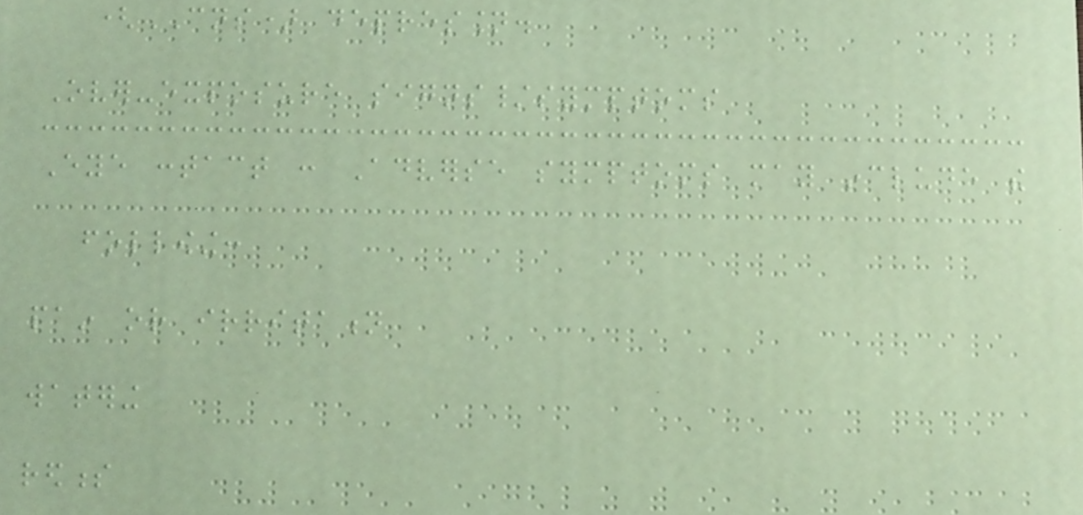(CNS) depression.
Over-exposure signs/symptoms
Eye contact : Adverse symptoms may include the
following:
pain or irritation
watering
redness
